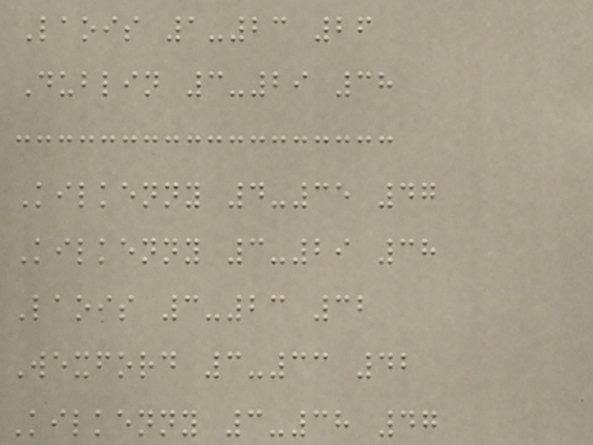Laois 1-23 26
Dublin 3-29 38
Kilkenny 4-35 47
Kilkenny 3-29 38
Laois 3-23 32
Wexford 3-33 42
Kilkenny 3-38 47
